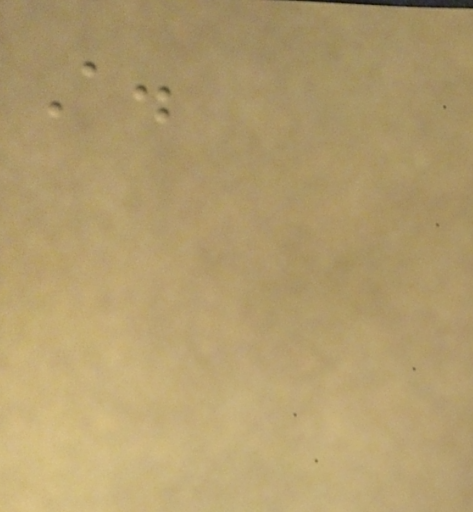A.
